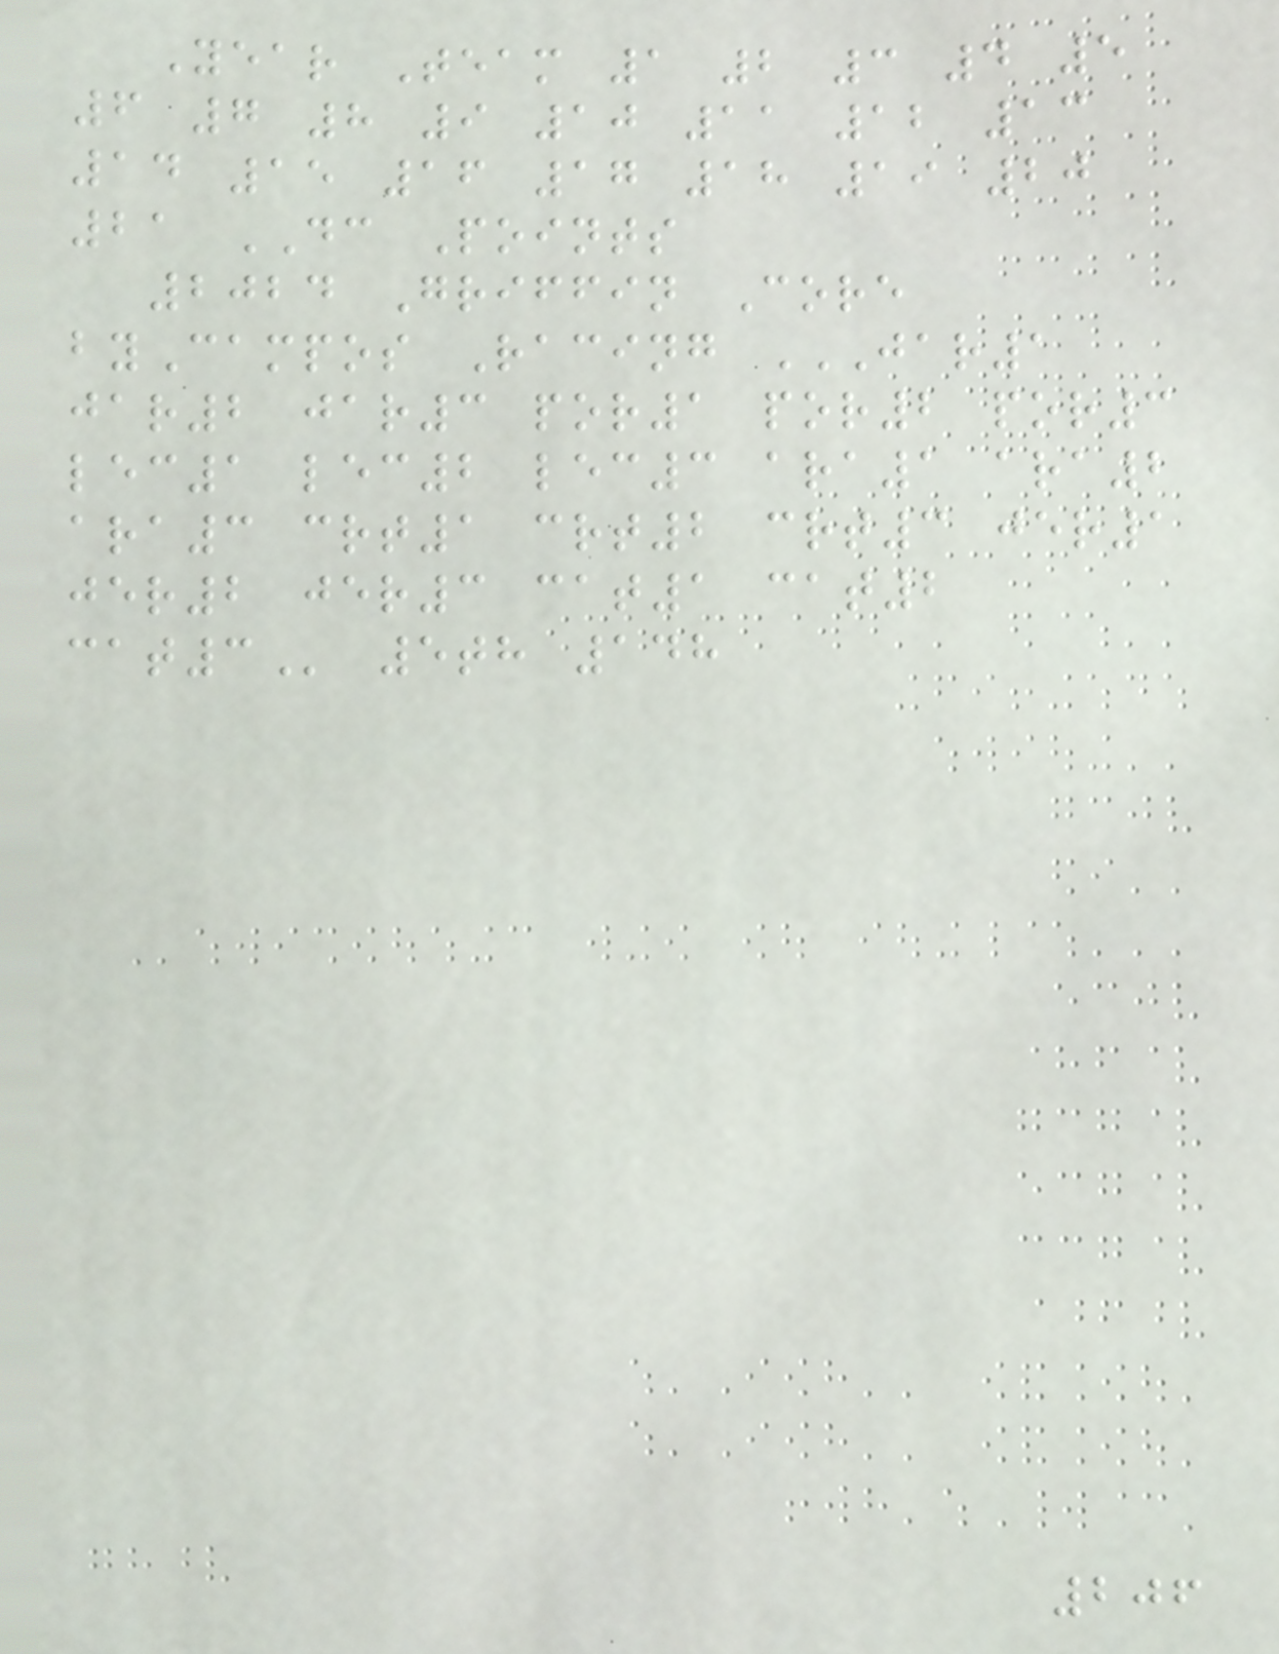Year Team 1 2 3 4 5
6 7 8 9 10 11 12 13
14 15 16 17 18 19 20
21 DC Points
2024 Griffin Core
byCampos Racing JAR1
JAR2 JAR3 POR1 POR2 POR3
LEC1 LEC2 LEC3 ARA1 ARA2
ARA3 CRT1 CRT2 CRT3 JER1
JER2 JER3 CAT1 CAT2
CAT3 5th 148
206
